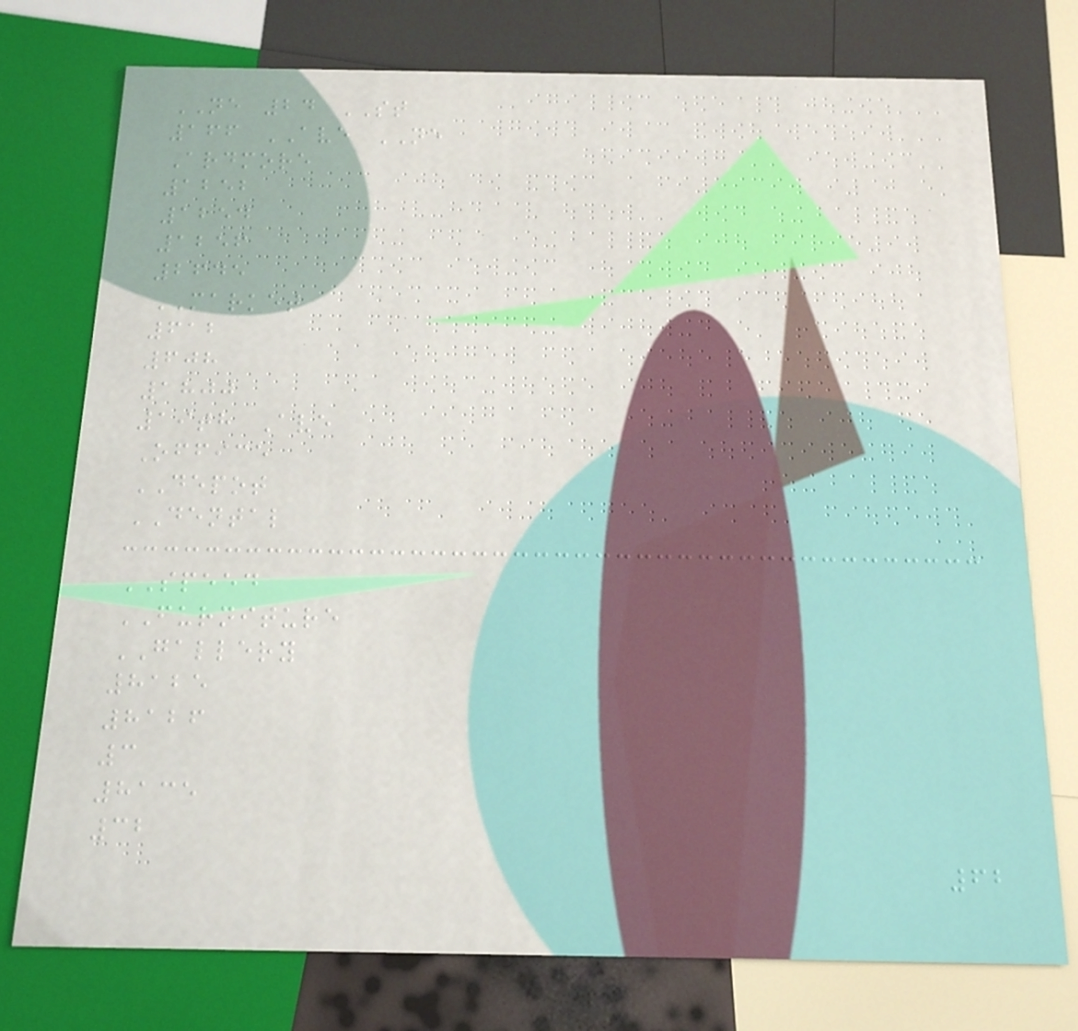NE 24 ST
166 AVE NE
Ardmore
1252
1254
1256
2645
MARKET
612
608
1800
19th Ave
Office
DEPOT
DENTAL
SPEED
FURNITURE
GALLERY
8125
8126
3
8135
32
62
